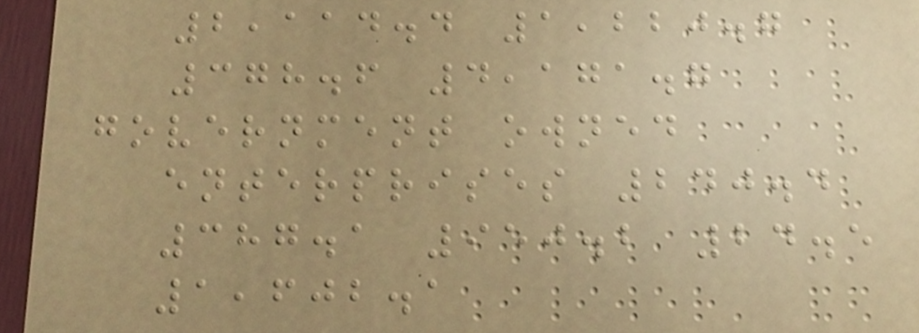2,114.4 1,220.7
378.6 4,171.7
government owned
enterprises 240.4
387.1 950.2 24.5
1,602.1
